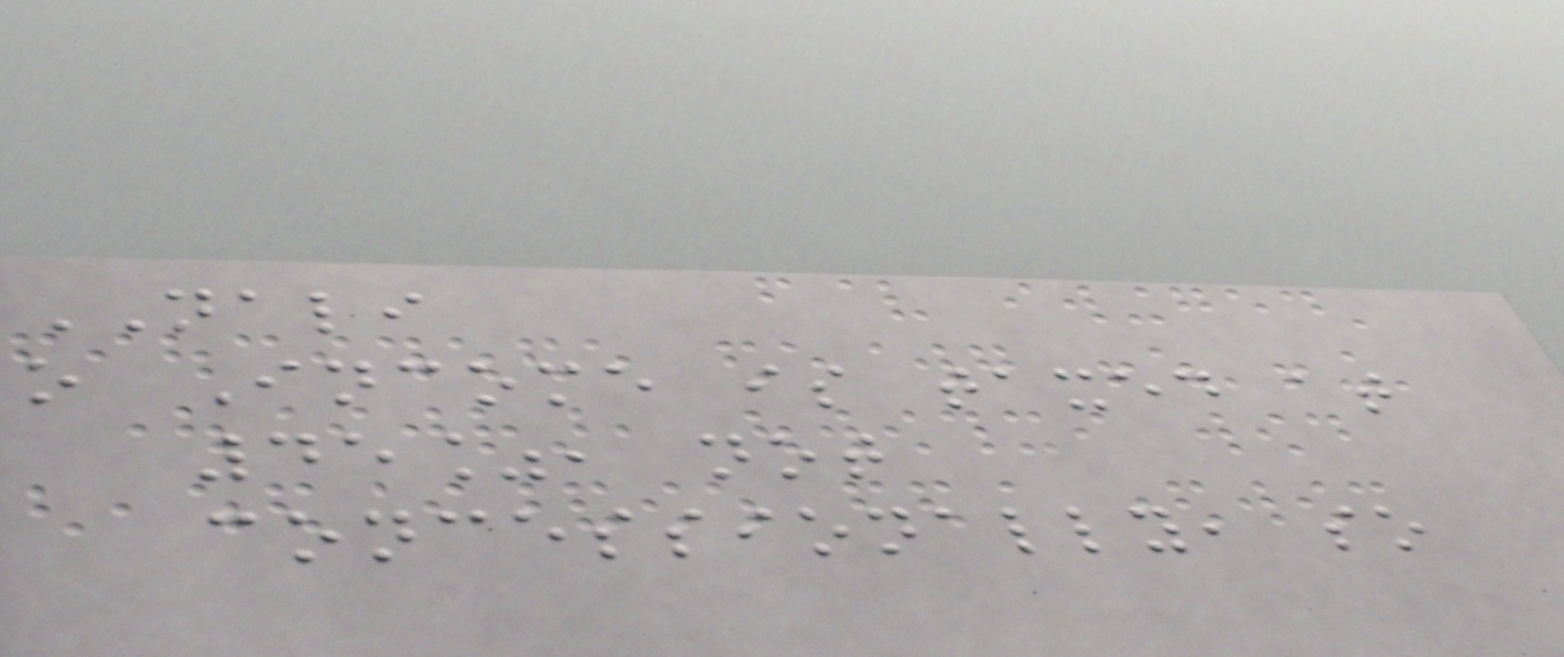NALI
o Income is taxed at
45%, not
concessionally, so
